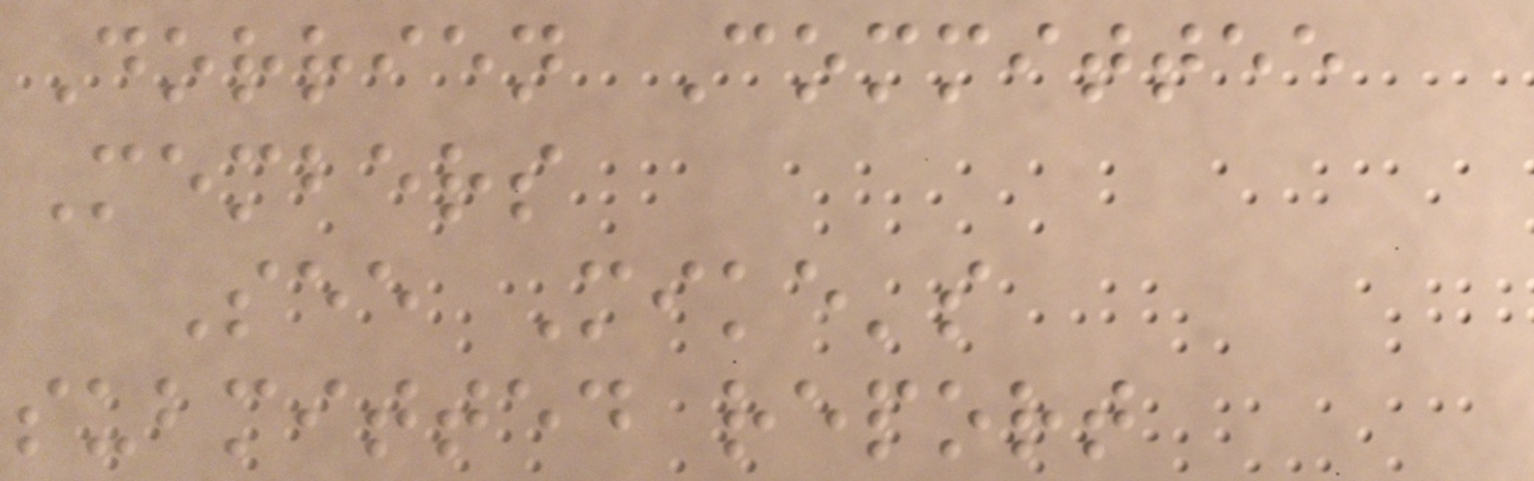Dorrien Committee
Members
See Mike's
submitted report
